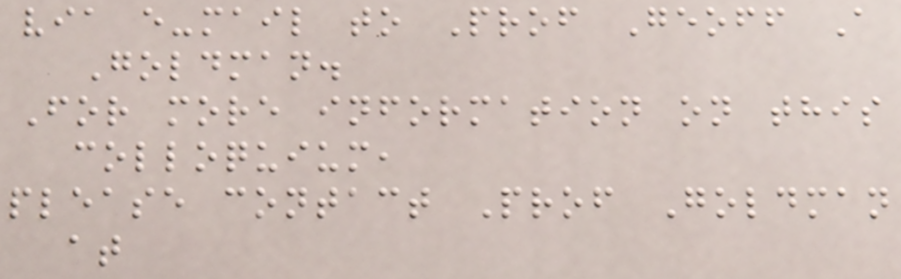via e-mail to Prof Geoff A
Goldman.
For more information on this
colloquium,
please contact Prof Goldman
at
